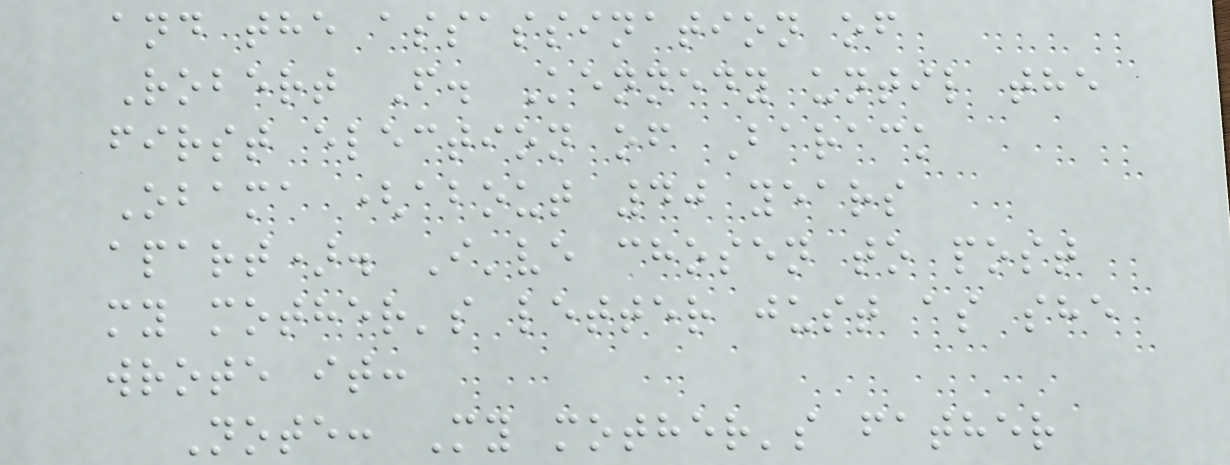and the assassination of
Robert F. Kennedy until the
first election of Barack
Obama (about 40 years
apart). I've chosen to post
my mother's letter just as she
wrote it:
Note: My mother's father
